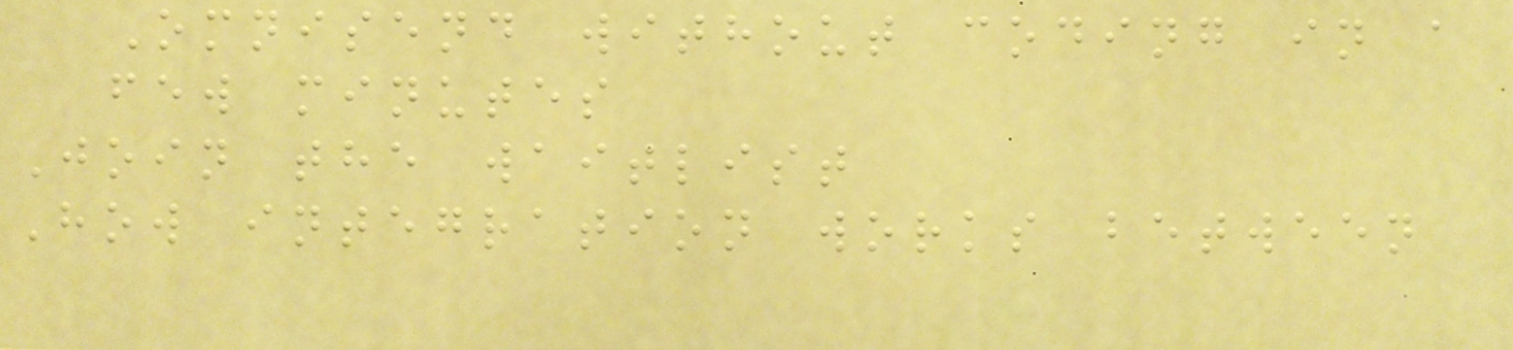Omnisend without coding in a
few minutes
Join the waitlist
How integration works between
